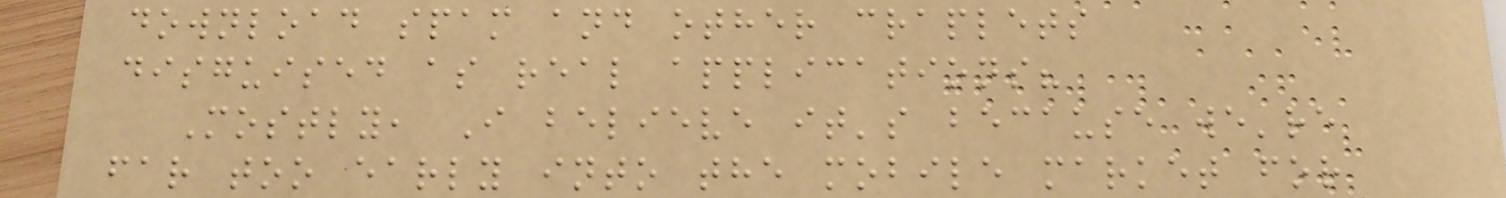download spam and other craplets
disguised as real applications?
Mostly, I believe it's because we're
far too early into the mobile market for
